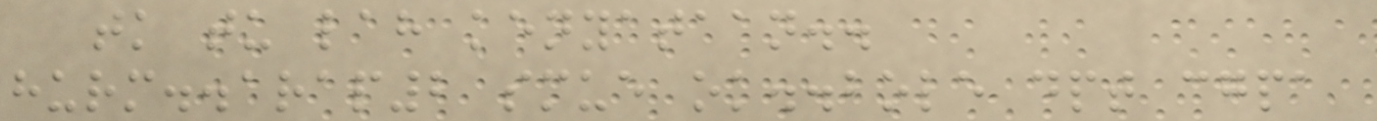tk tu lah kenyataan..
hurm..arap2 smue ok..bole dpt cgpa
